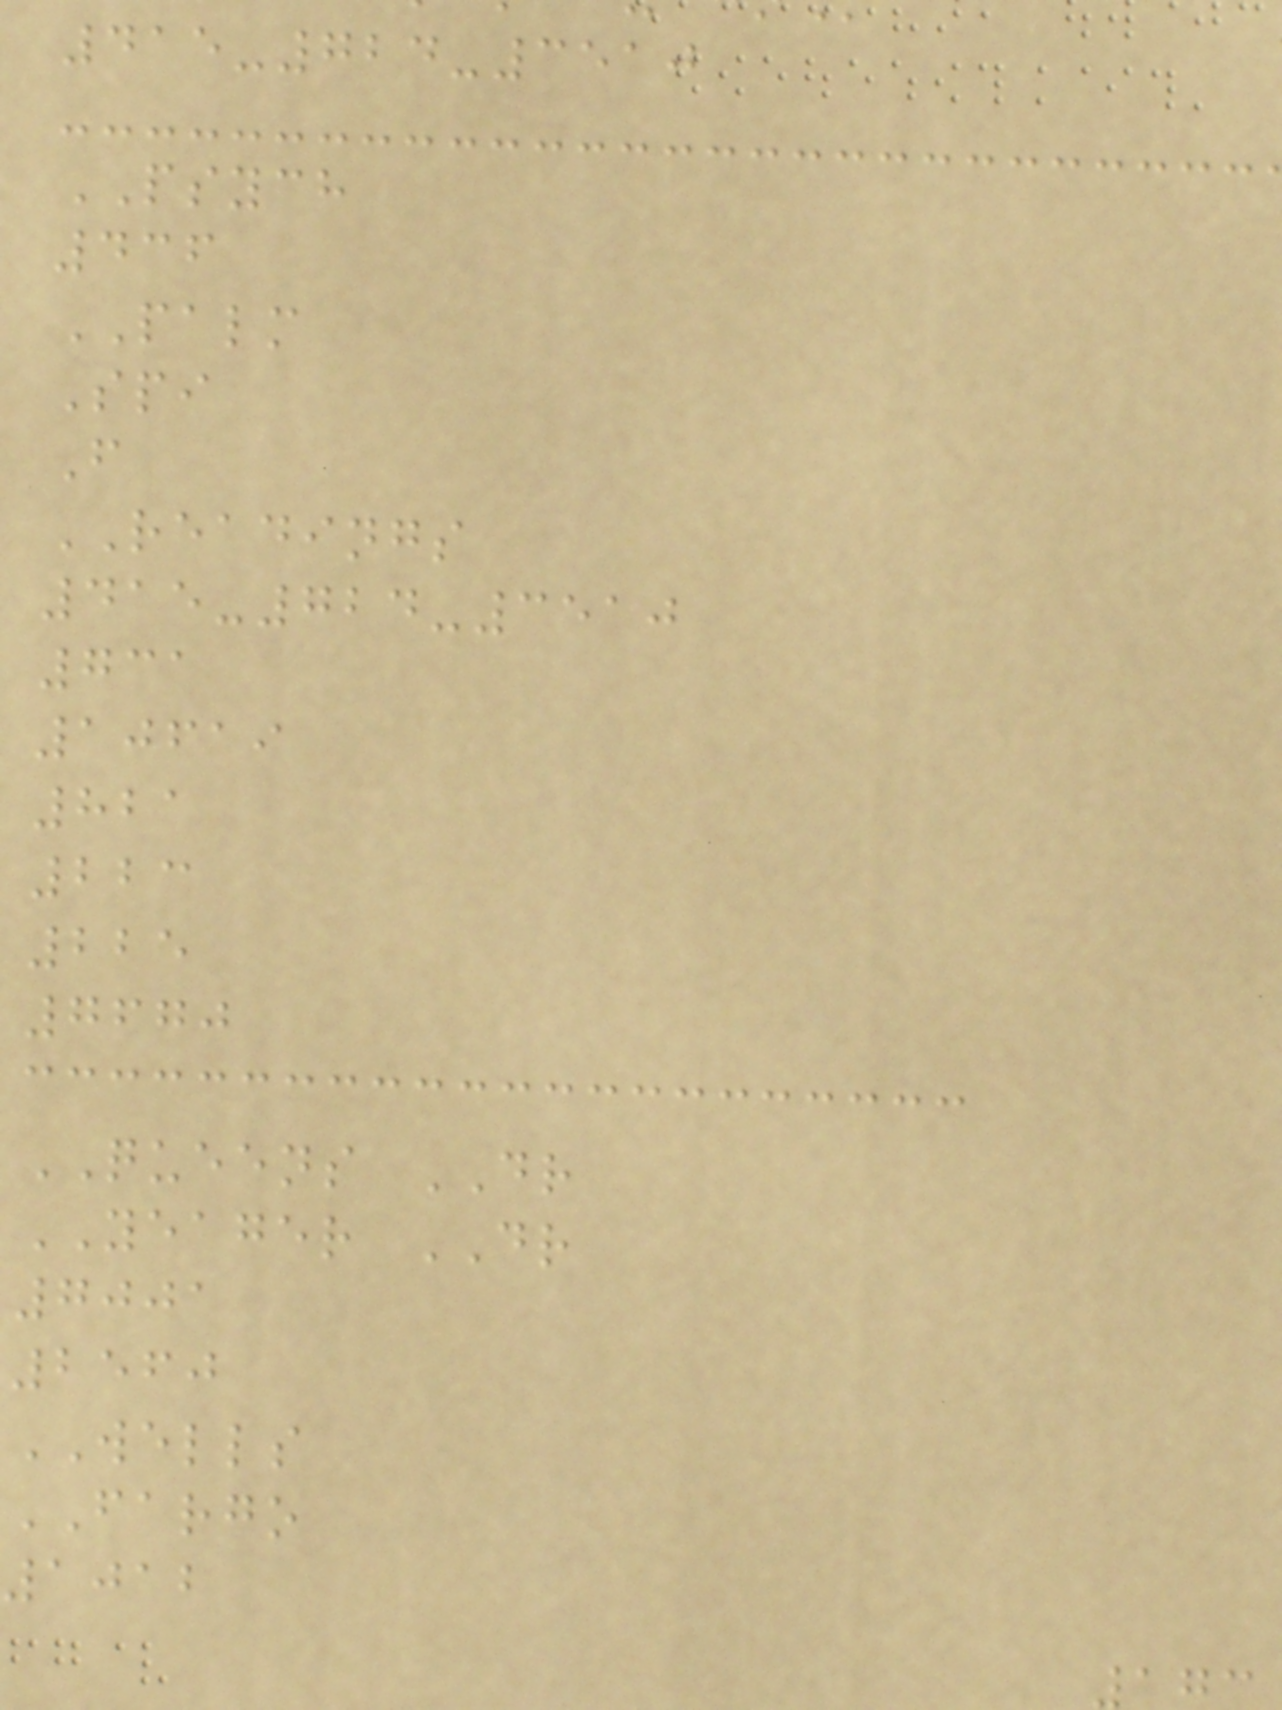415-724-3510
PSYCH
436
PALM
Spi
F
READINGS
415-724-3510
731
10619
821
223
225
7670
QUEENS DR
YEAGER DR
7001
2560
WELLS
FARGO
1012
